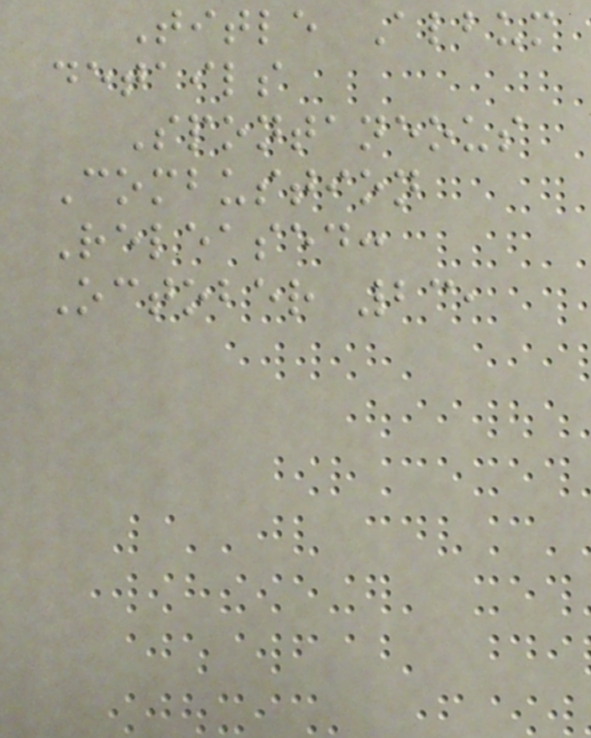Title Album
details
Spontaneous
Combustion
Released:
October 23,
